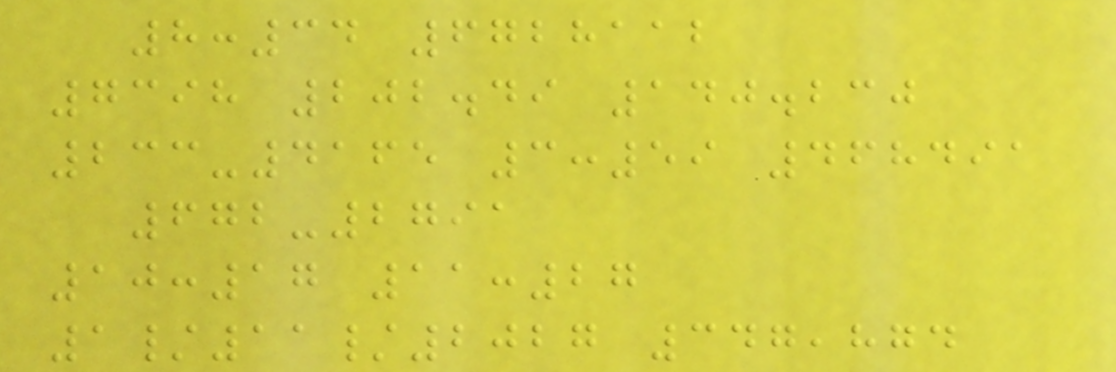8:34 6728112
7398 202.49 140.230
233-4165 3:59 468491
672-2791
10:17 11:27
1/11/2027 347,874
